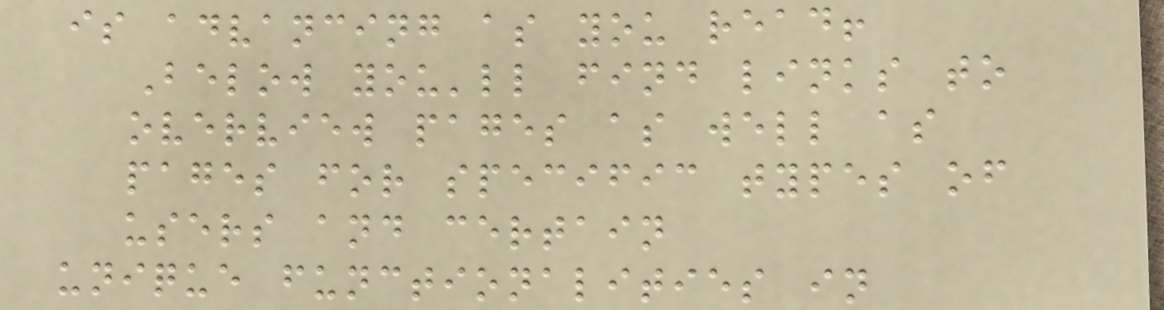is advancing as you read!
Below you'll find links to
overview pages as well as
pages for specific types of
users and certain
unique functionalities in
